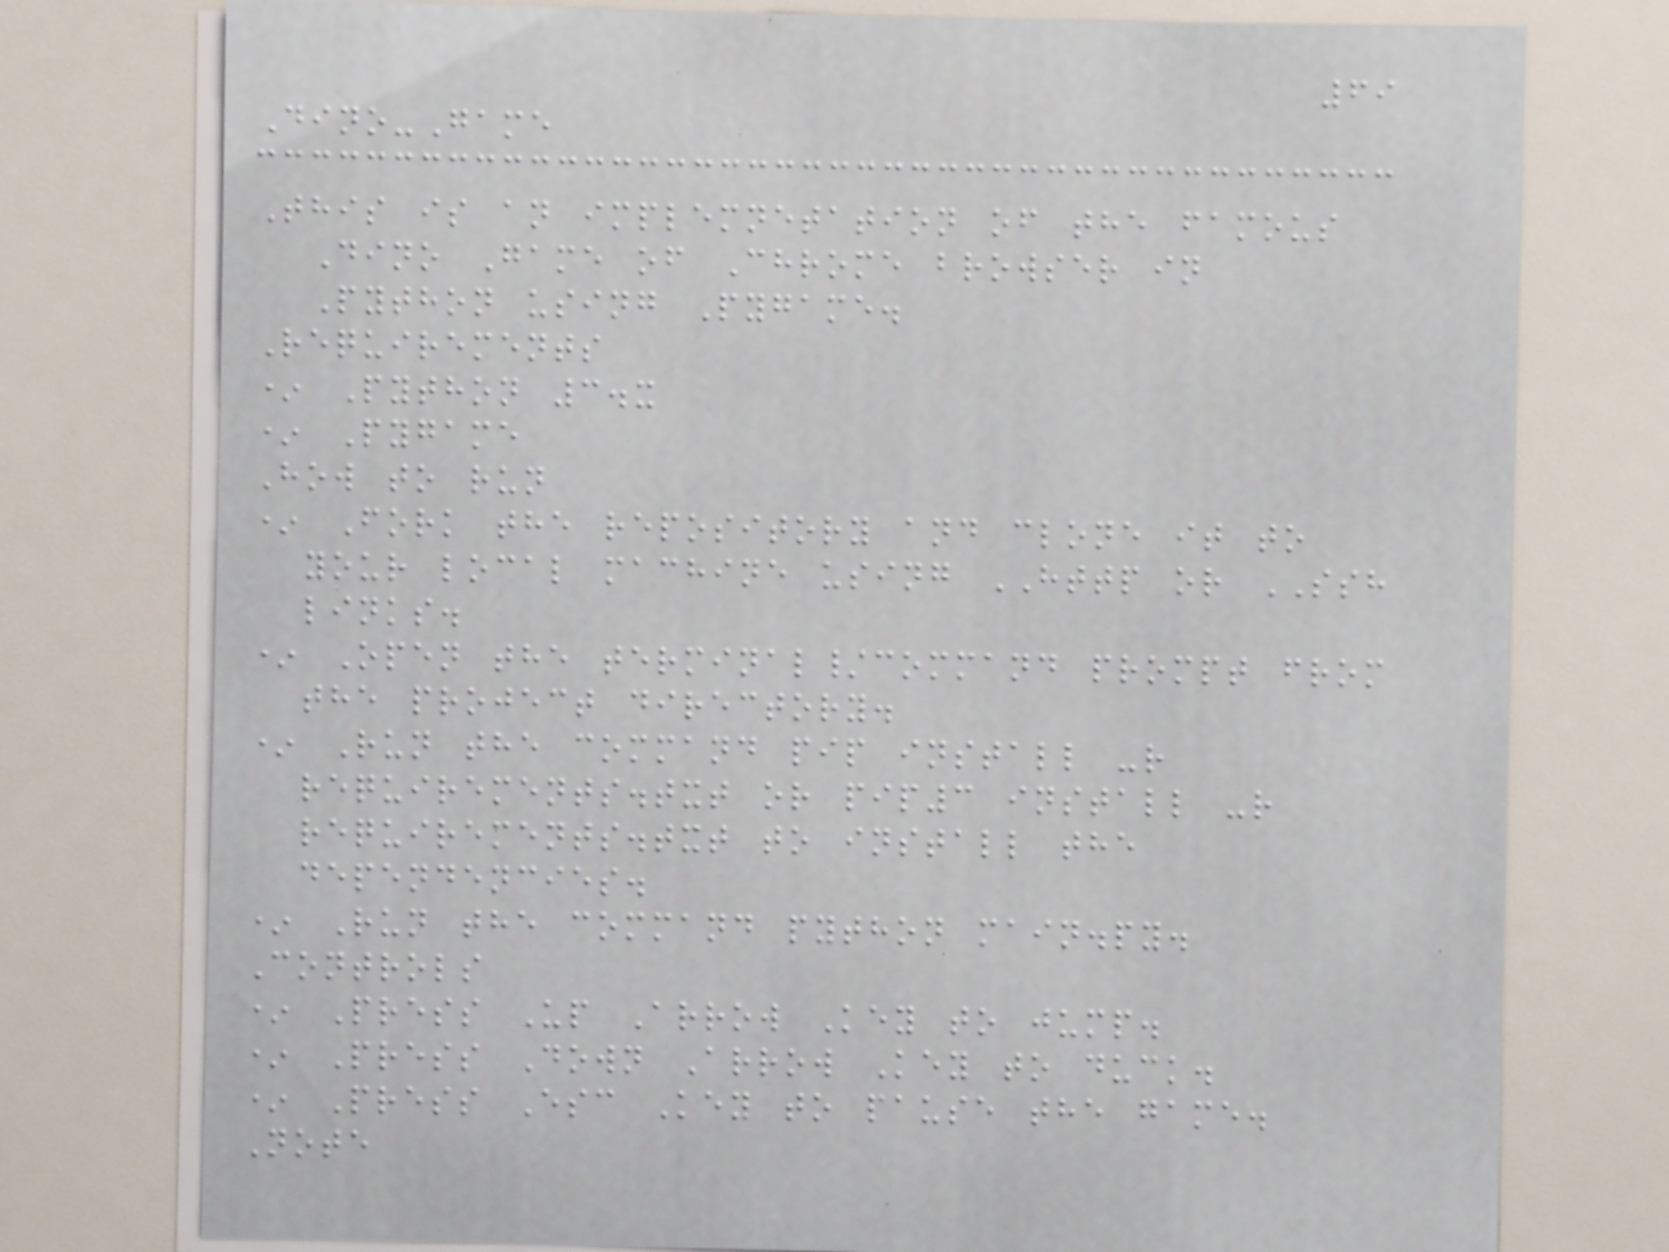69
Dino-Game
This is an implemnetation of the famous
Dino Game of Chrome browser in
Python using Pygame.
Requirements
* Python 3.x
* Pygame
How to run
* Fork the repository and clone it to
your local machine using HTTP or SSH
links.
* Open the terminal/command prompt from
the project directory.
* Run the command pip install -r
requirements.txt or pip3 install -r
requirements.txt to install the
dependencies.
* Run the command python main.py.
Controls
* Press Up Arrow Key to jump.
* Press Down Arrow Key to duck.
* Press Esc Key to pause the game.
Note
